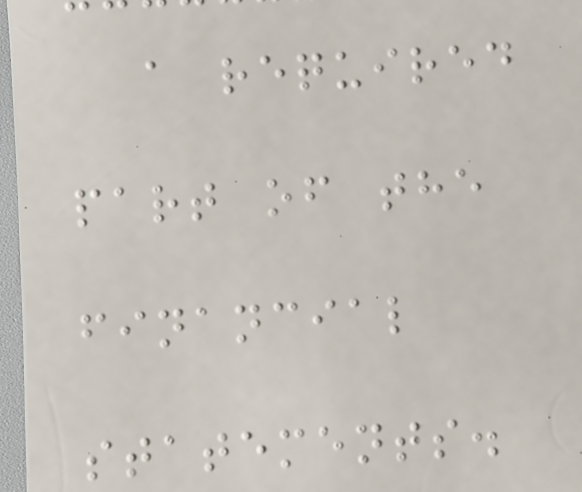a required
part of the
financial
statements.
